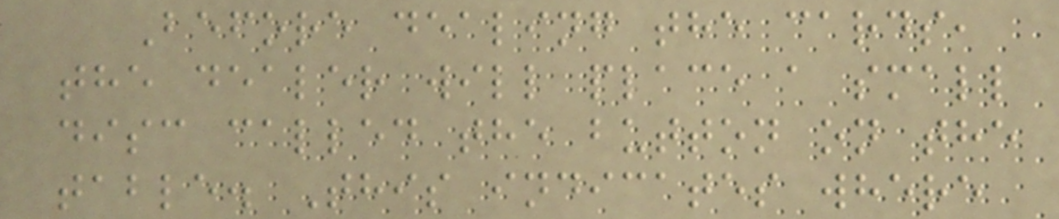Before dealing the cards,
the dealer will place a small
disc called the button on the
table. This indicates where
